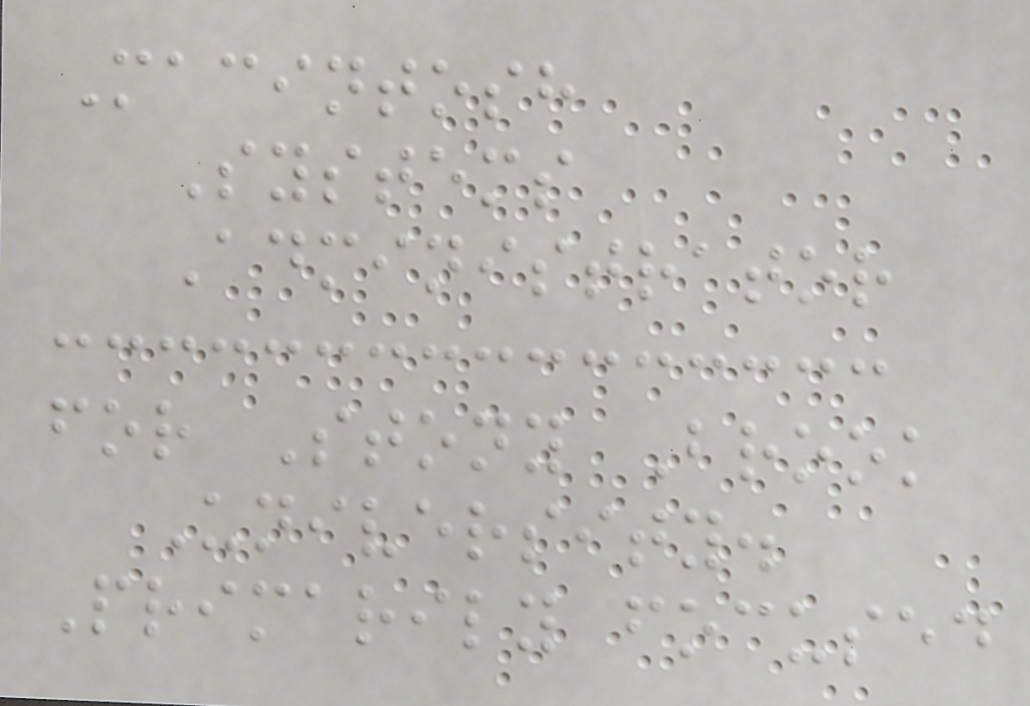Macintosh
Systems
Administrator
for Stony Brook
University.
Primarily focused
